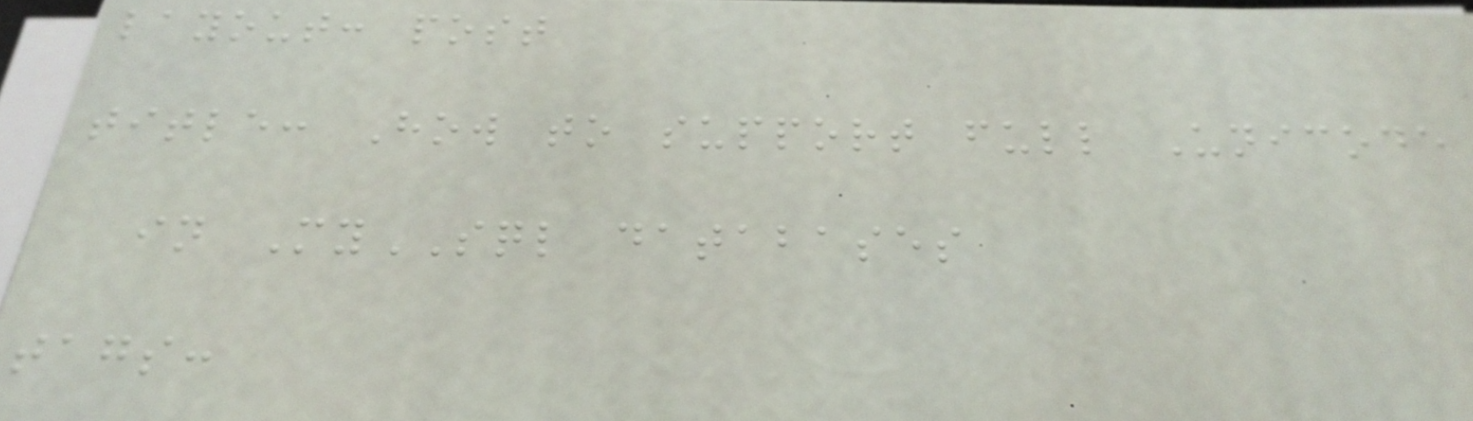layout: post
title: How to support full Unicode
in MySQL databases
tags:
